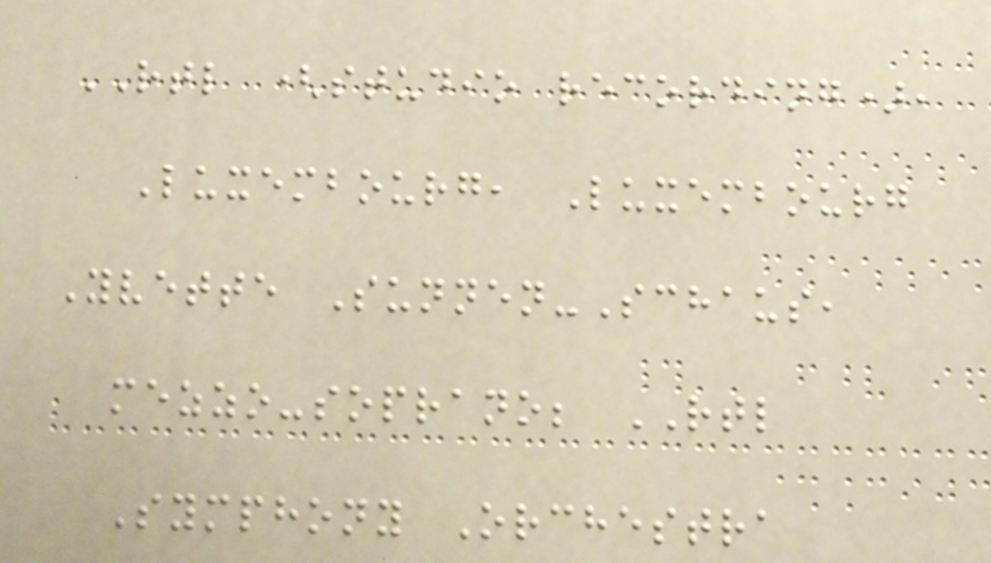RTL (studio recording),
Luxembourg, Luxembourg
Yvette Sunnen-Schaus,
mezzo-soprano; RTL
Symphony Orchestra
